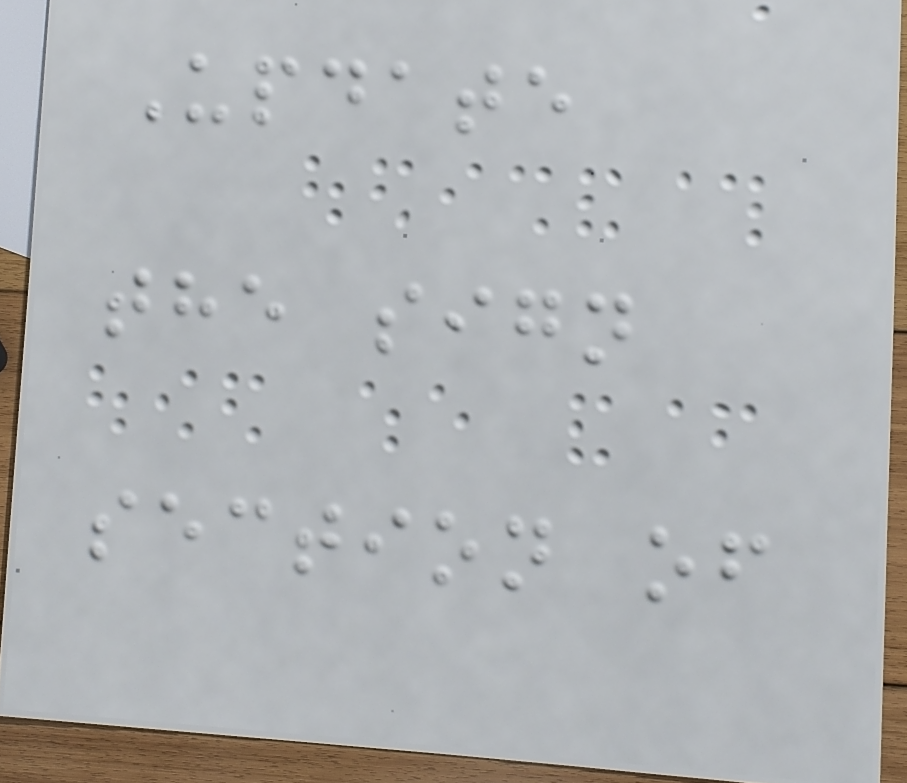Update
the sign
section of
